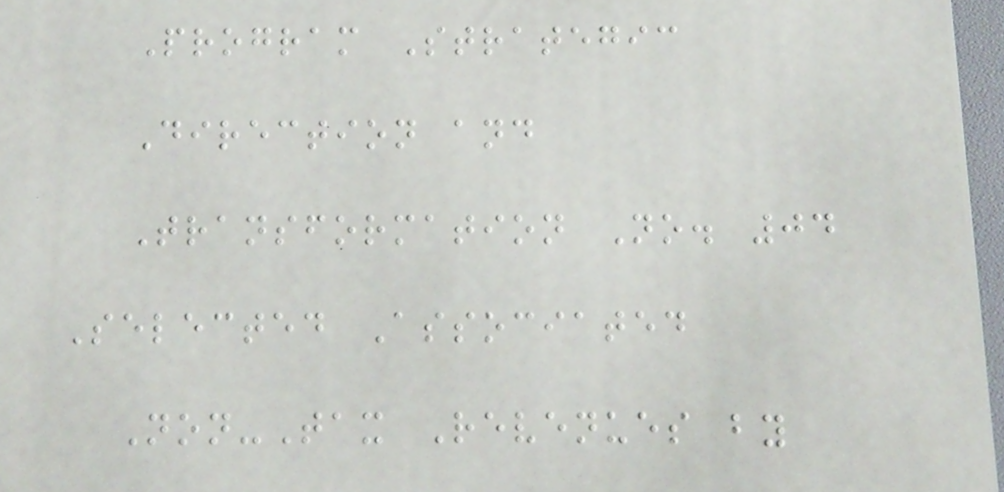Program Strategic
Direction and
Transformation No. 04
Selected Associated
Non-Tax Revenues by
